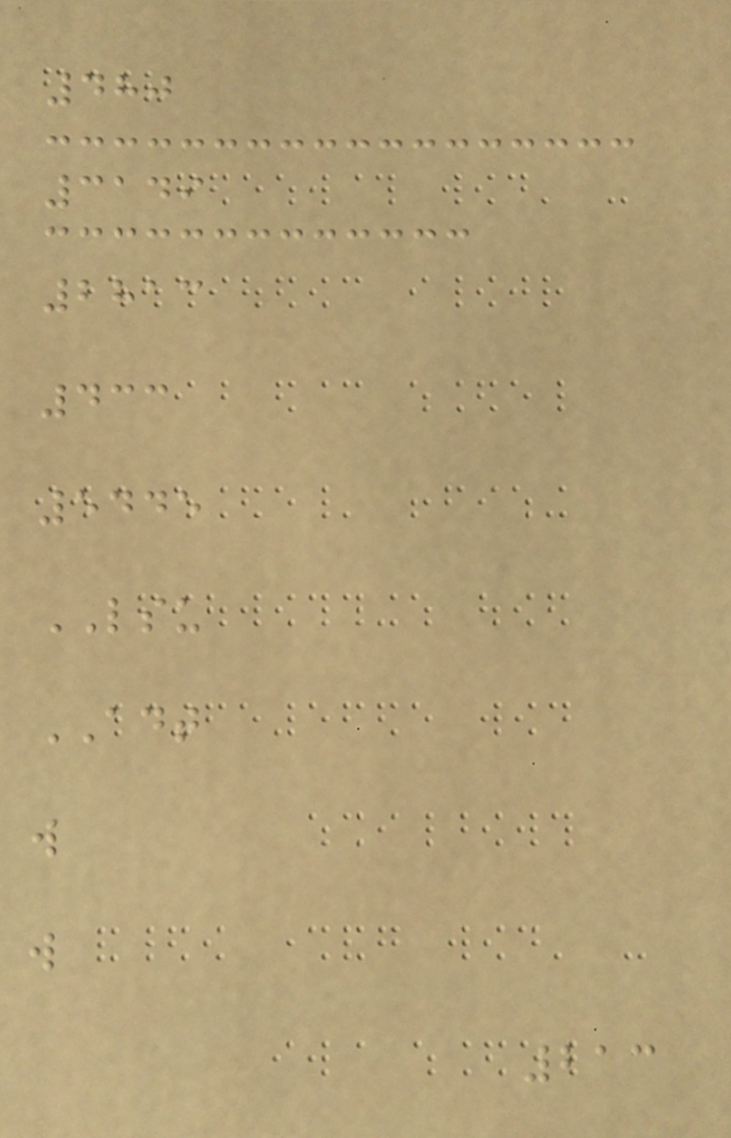480
3149
2813
433
5445
LSU
ADT
w
w
213
